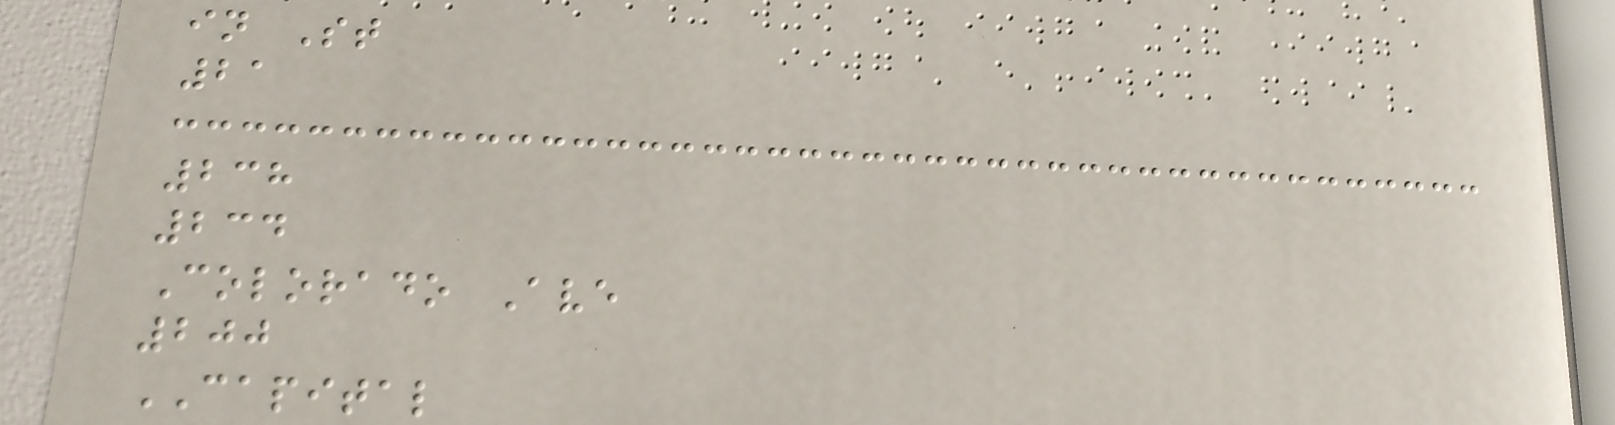in St
21
238
234
Colorado Ave
200
CAPITAL
